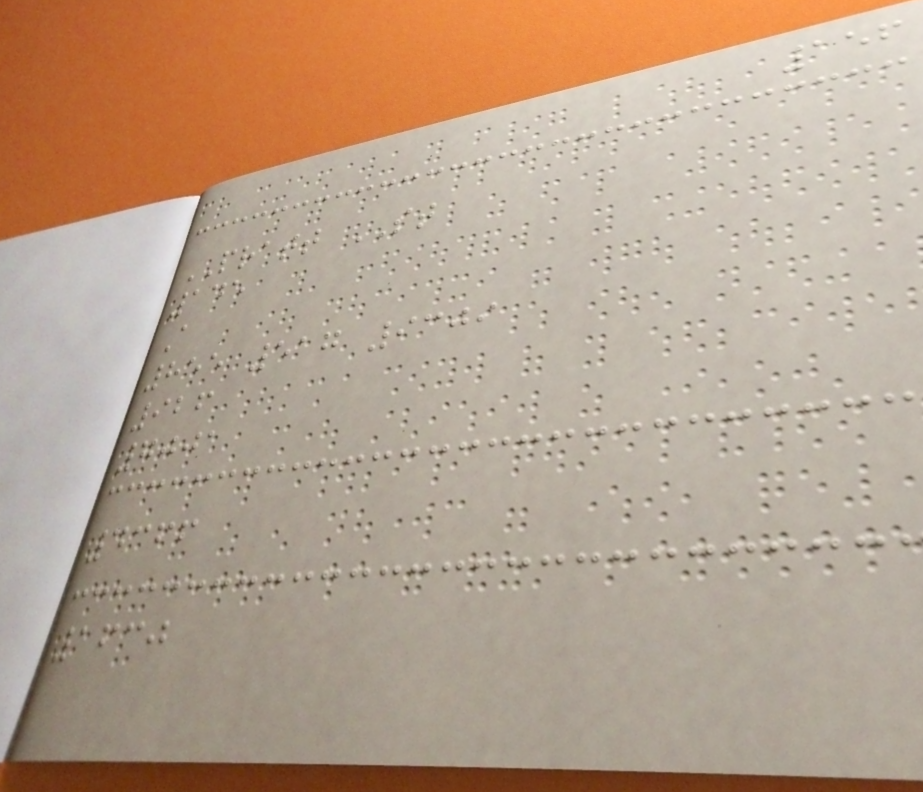156
PRATT ST
145
A
855 517 9309
926
7001
4366
1630
